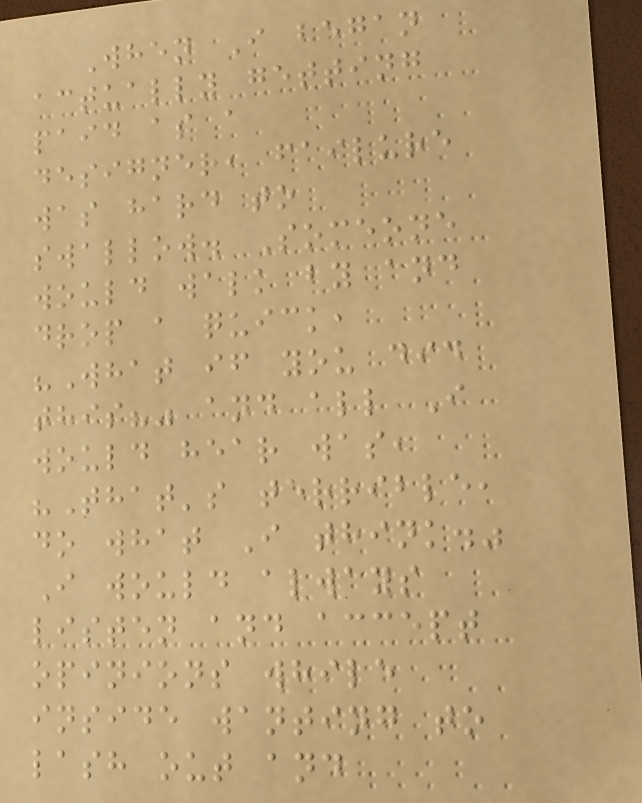When I began
actually getting
paid as a
designer, failure
was hard to
swallow. Someone
would walk by and
drop a quick,
"What if you did
this?" and all I
would hear was,
"That's terrible,
do what I think."
I would always
listen and accept
opinions while
inside wanting to
lash out and
